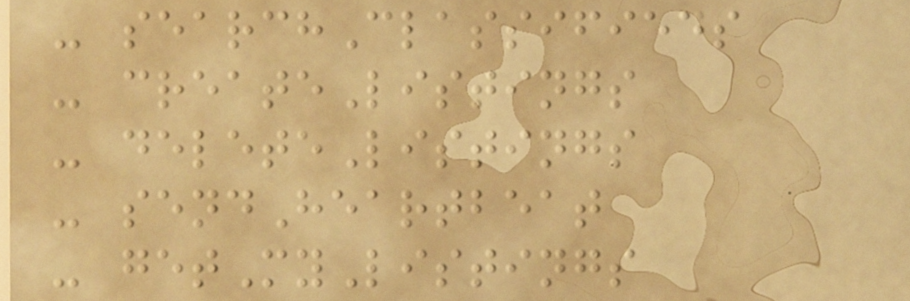- searchClassifieds
- createListings
- deleteListings
- sendHeartbeat
- getMyListings
